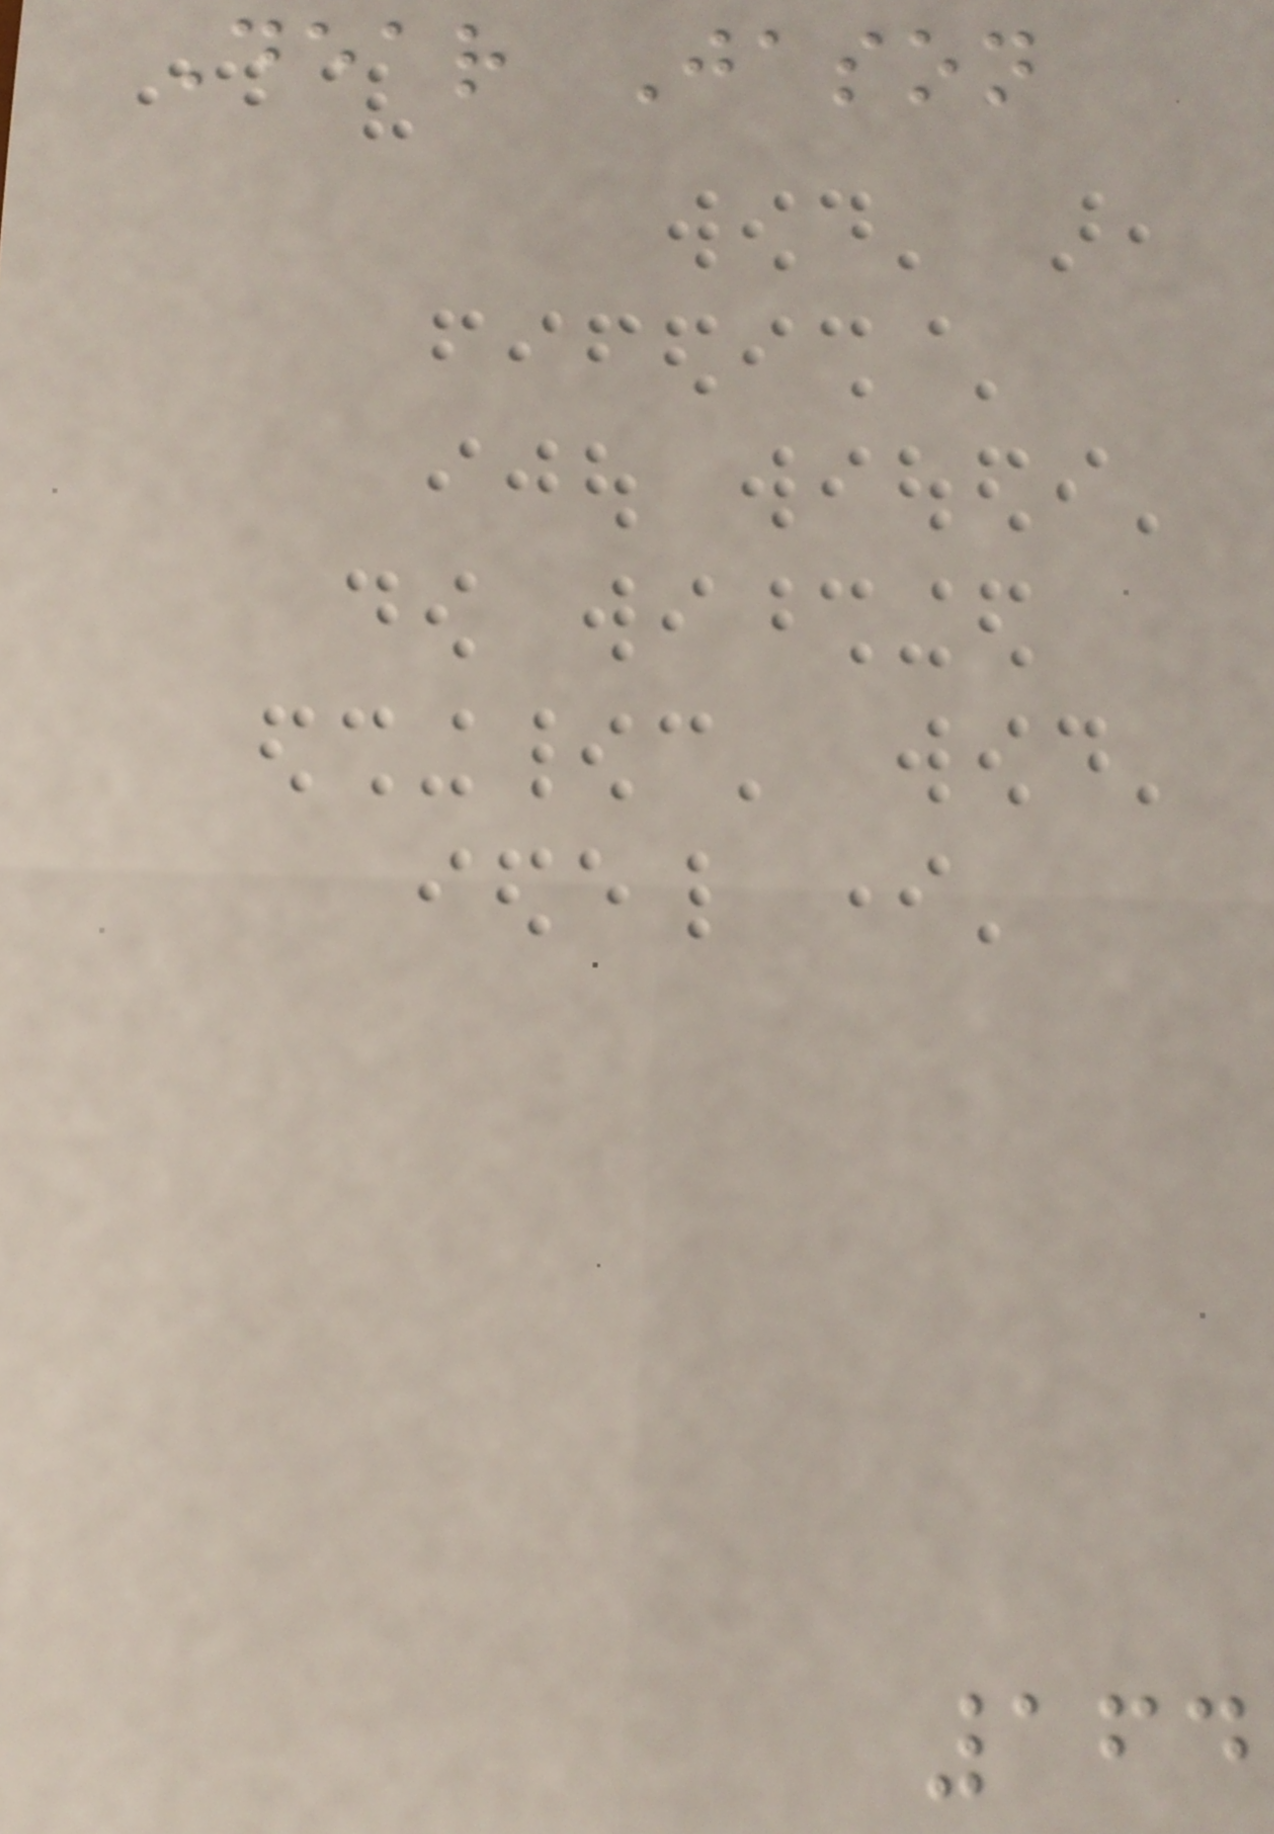Dear Jason
164
